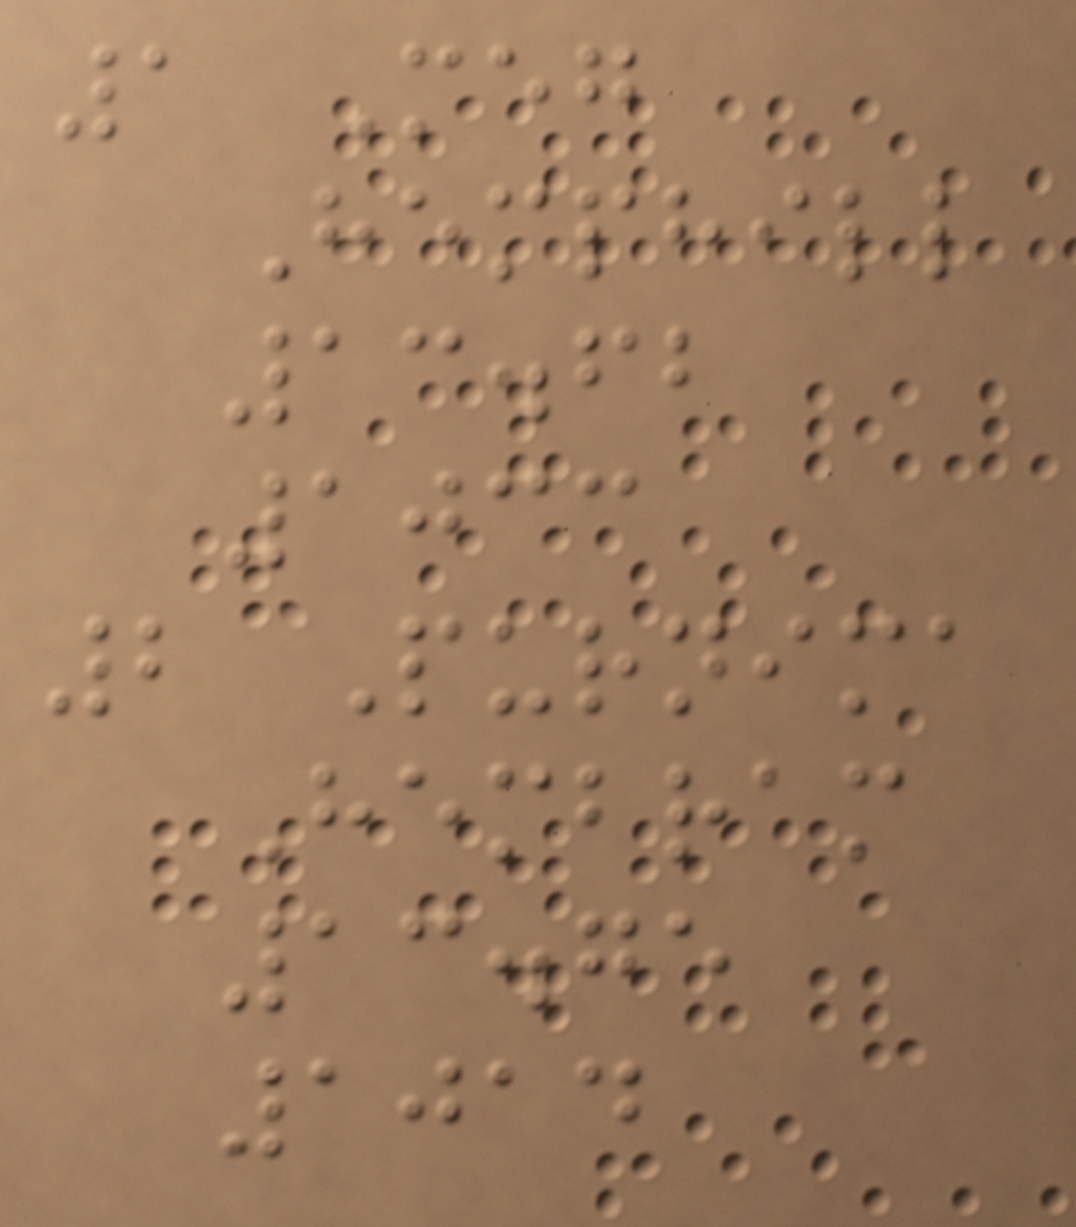1 Meg
Hemphill
13.62
1033
2 Purnima
Hembram
13.75
1014
